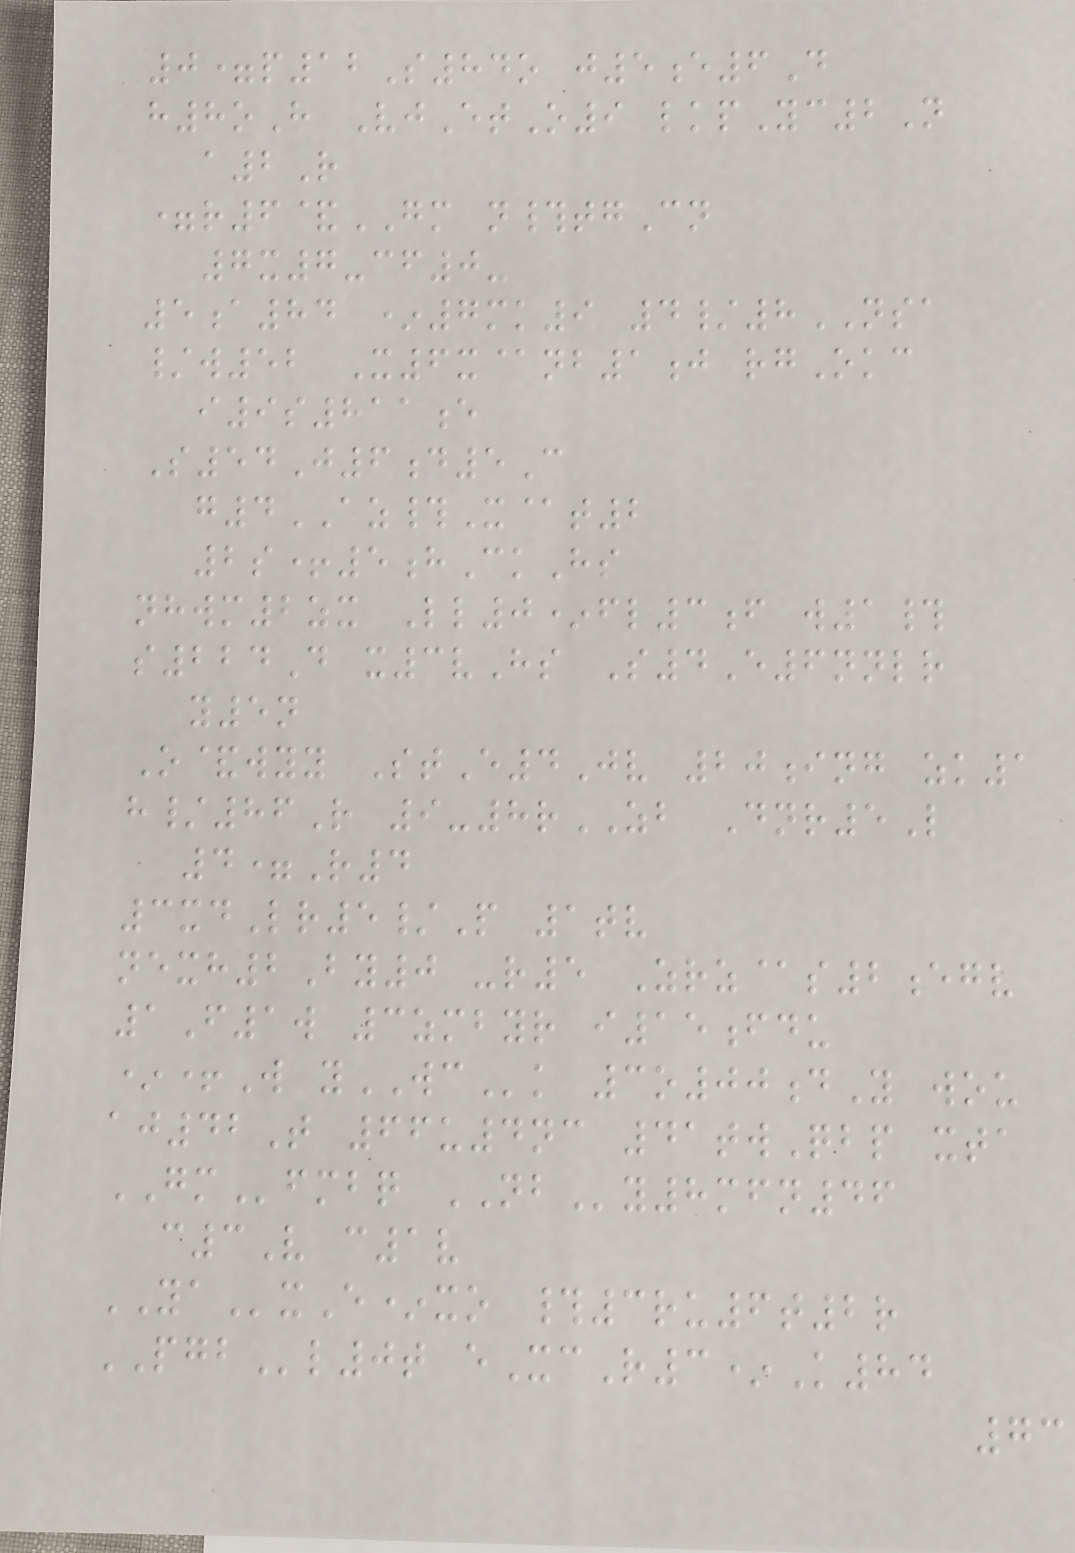0=p12S84o j5e6D
h8oH VjEtO9 lkpYc2N
a2R
=r6&GM n#tgCn
7x7-cf0-
5a84 *7mk9 4/8NSA
/w52 X6x@nb1j rgOkc
i9s811e
S54J6d5C
g4AZ#X@t2
2s+5hCkHs
nhwm2zx Ll0*fl3f w1#
s224D x3vHs S4E6nnlr
y5n
O&wyy StE4Jv 20ing zk1
h/86R 9-8rZB Dnr5L
4=R4
3xdLr5/P 1tv
nexh2By0 -r5 Zrz@s2egv
1F1w 3zmbyr i15fdu
*+W yWCk 3o00dY wou
aj42T 66u4nc 41twQbp xta
GMfmbq NBy8mfn46
c3V c1v
YAxE*xo #3ru6t2r
PGBl0t eXcR3*K84
73
